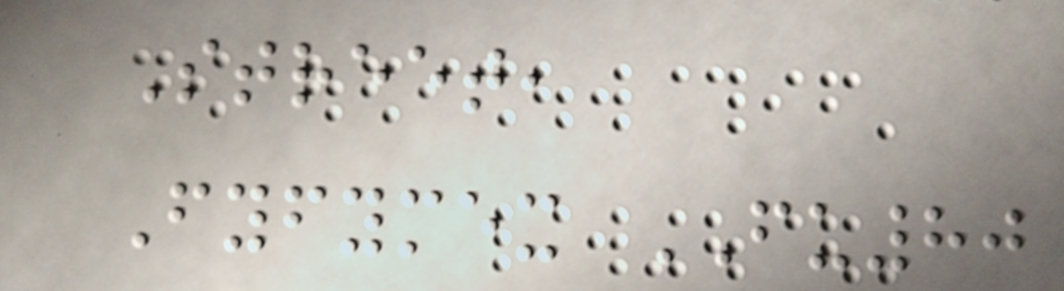Street,
Fyfymex FU80
